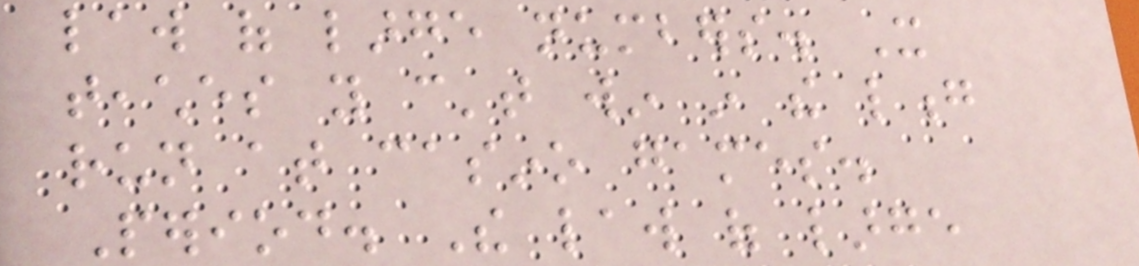law of large numbers. It
teaches you can't win in the long
run at casino games.
Period. The law of large
